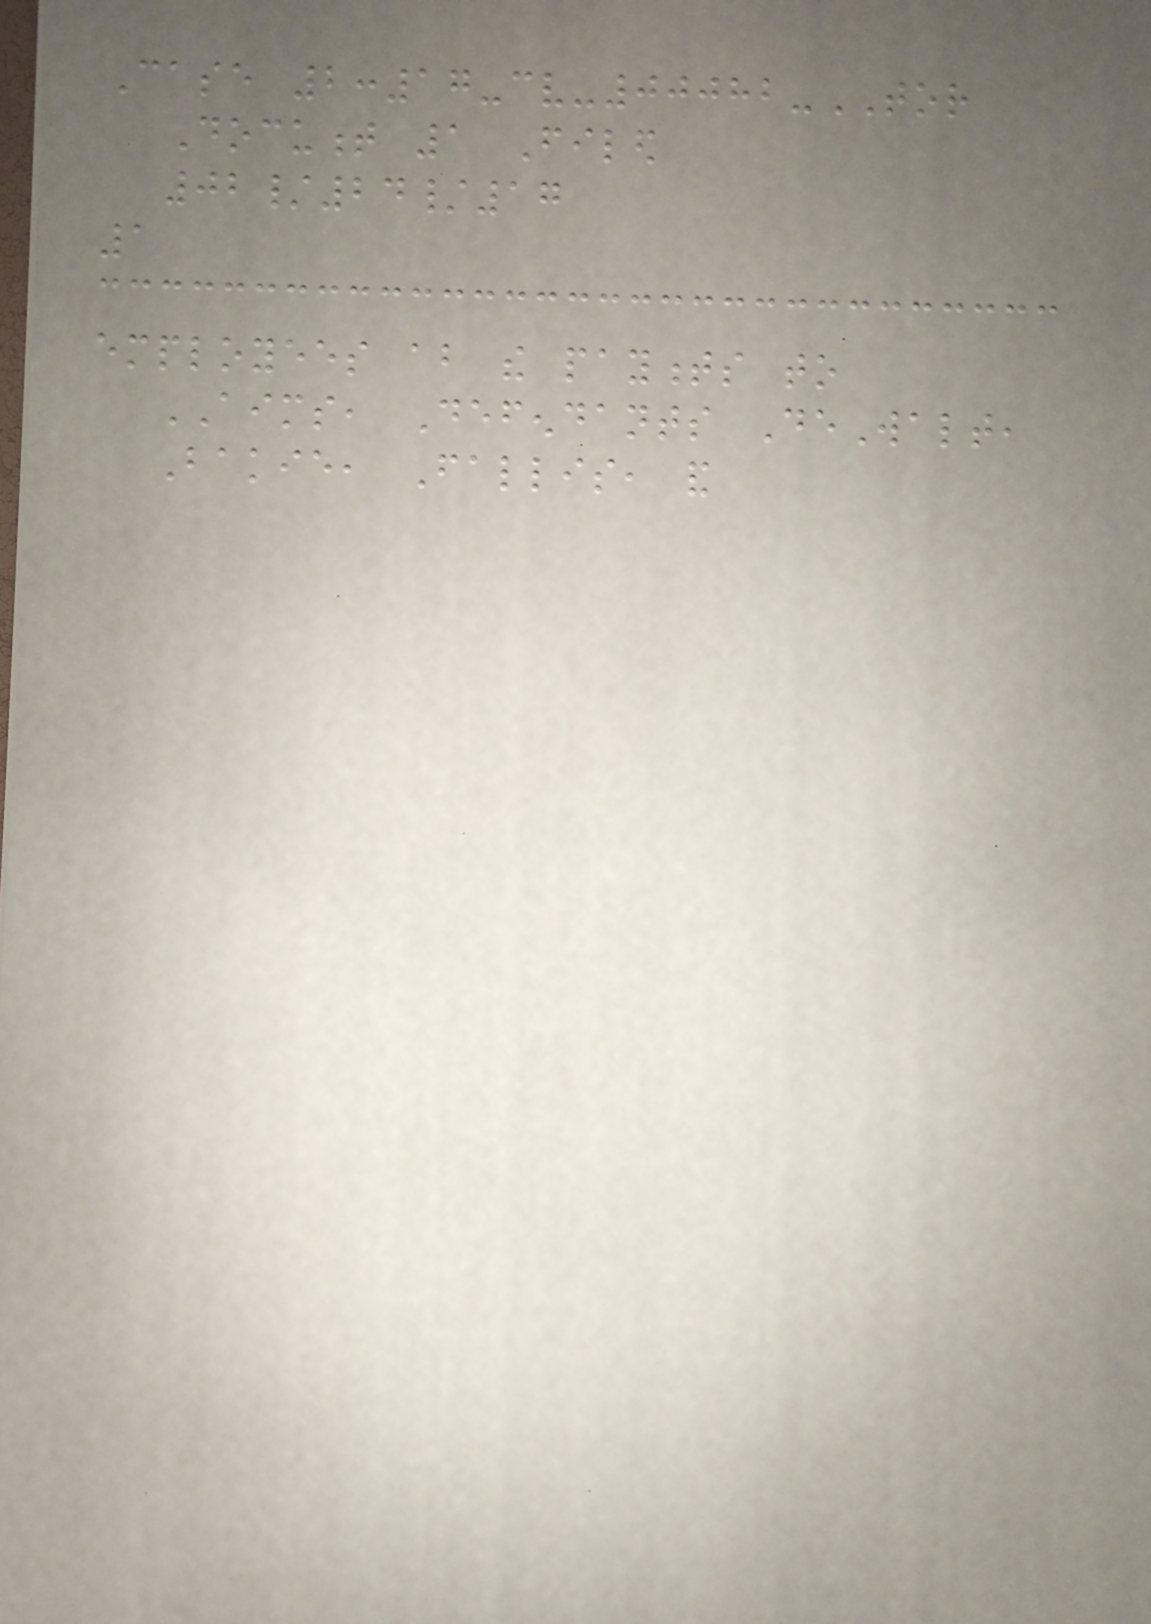Case 2:17-cv-00082-TOR
Document 1 Filed
02/24/17
1
employees about the payments to
AIMS, Defendants DeWalt,
Bakie, Fallis, and
